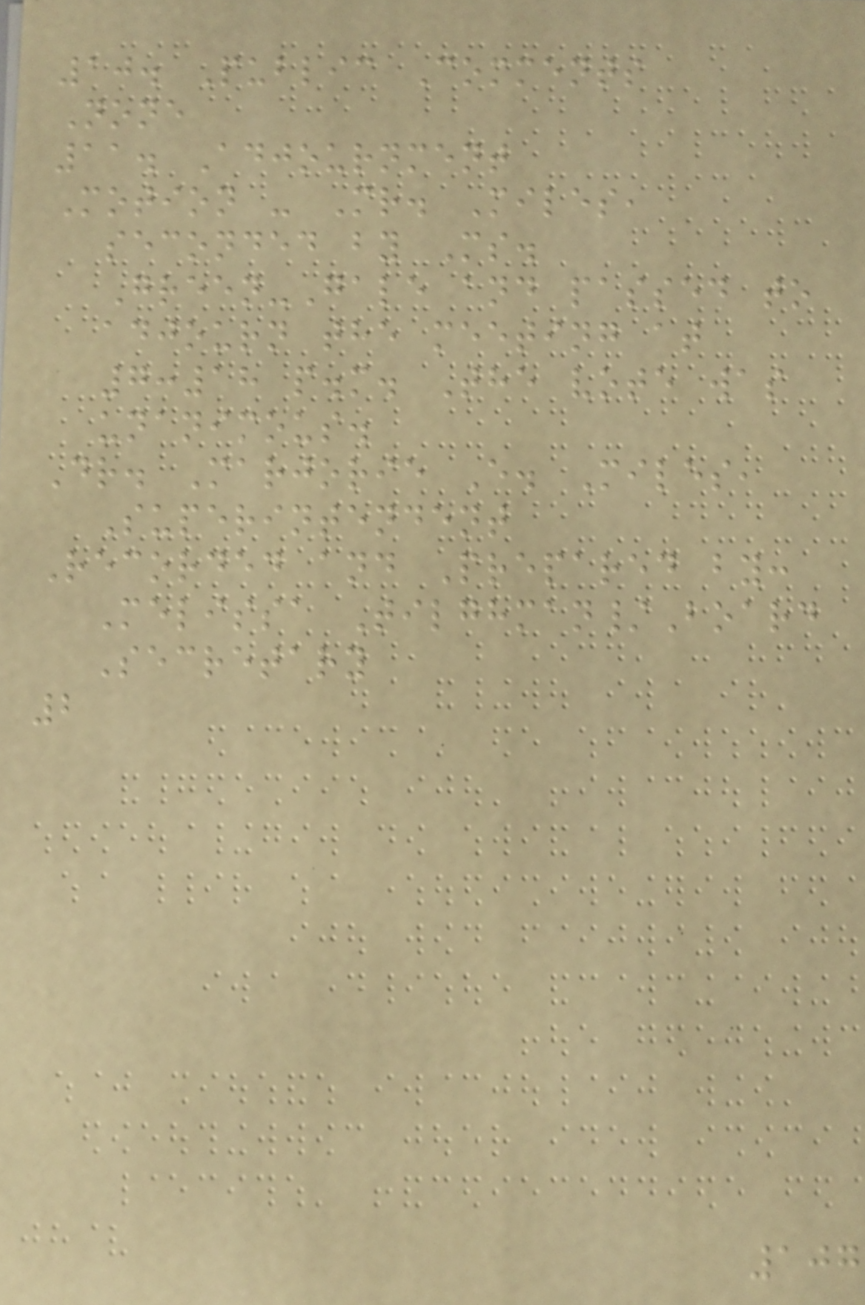10. Public Comments
None
11. Adjournment
Motion - Mr. Miles,
seconded by Ms.
Green-Gale and passed to
adjourn the meeting at
7:18 p.m. The vote was
unanimous.
Dr. Marjorie E. Miles,
Superintendent
Recorded and Prepared by:
Melissa Tilghman/Board
Secretary
2
107
